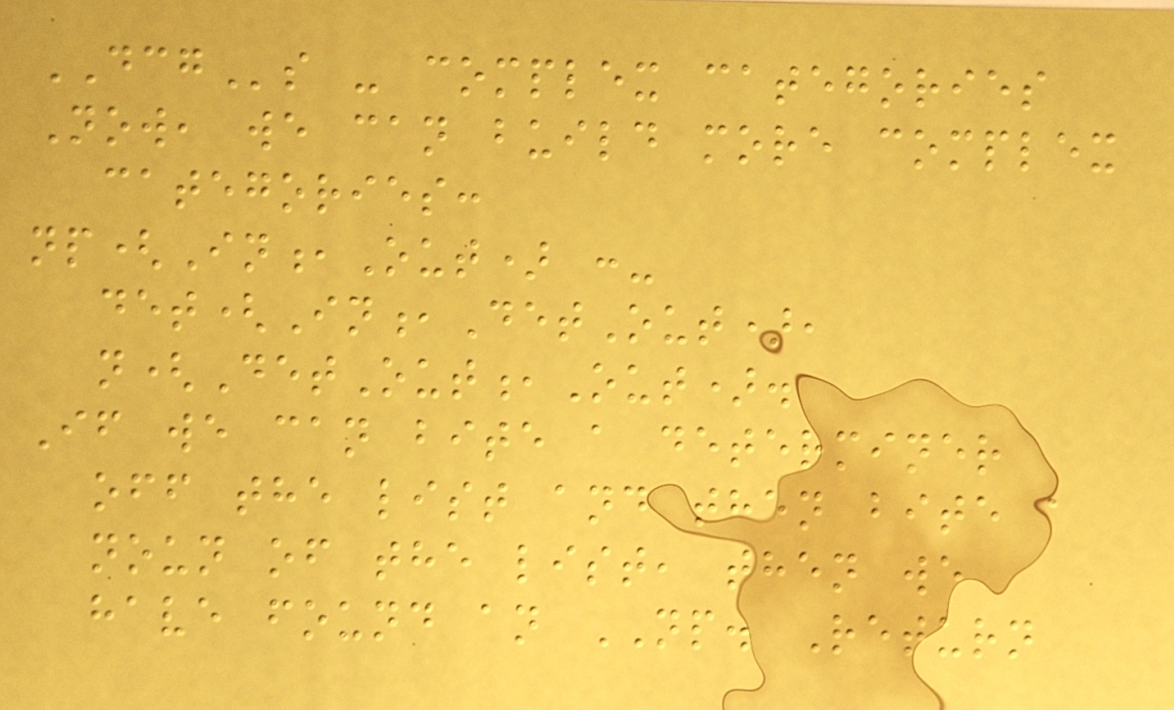DCGs - complex categories
Now, we can build more complex
categories:
np(In,Out) :-
det(In,DetOut),
n(DetOut,Out).
If we can bite a determiner
off the list and then bite a
noun of the list, then we
have found an NP. Return
